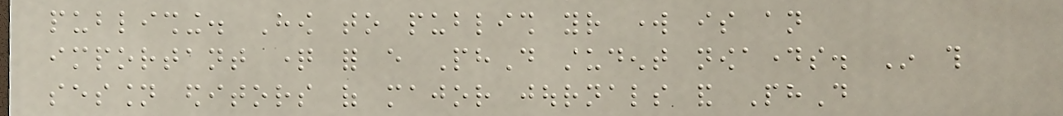publishing. How to publish your work is an
important question for every PhD student nowadays. In this
session editors of major journals and PhD
